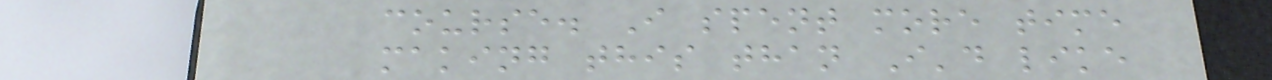course. I spent more time
making this than I'd like
